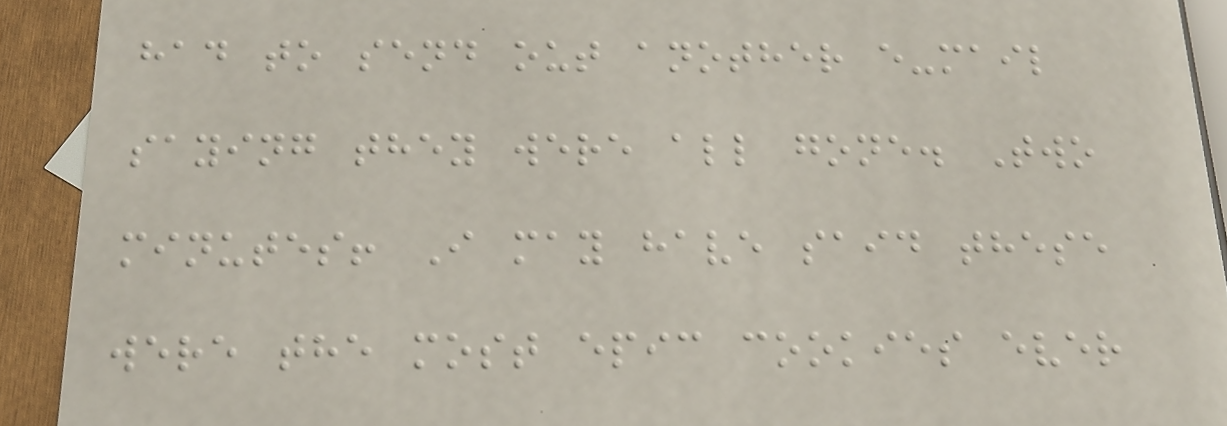had to send out another e-mail
saying they were all gone. Two
minutes! I may have said these
were the most epic cookies ever
